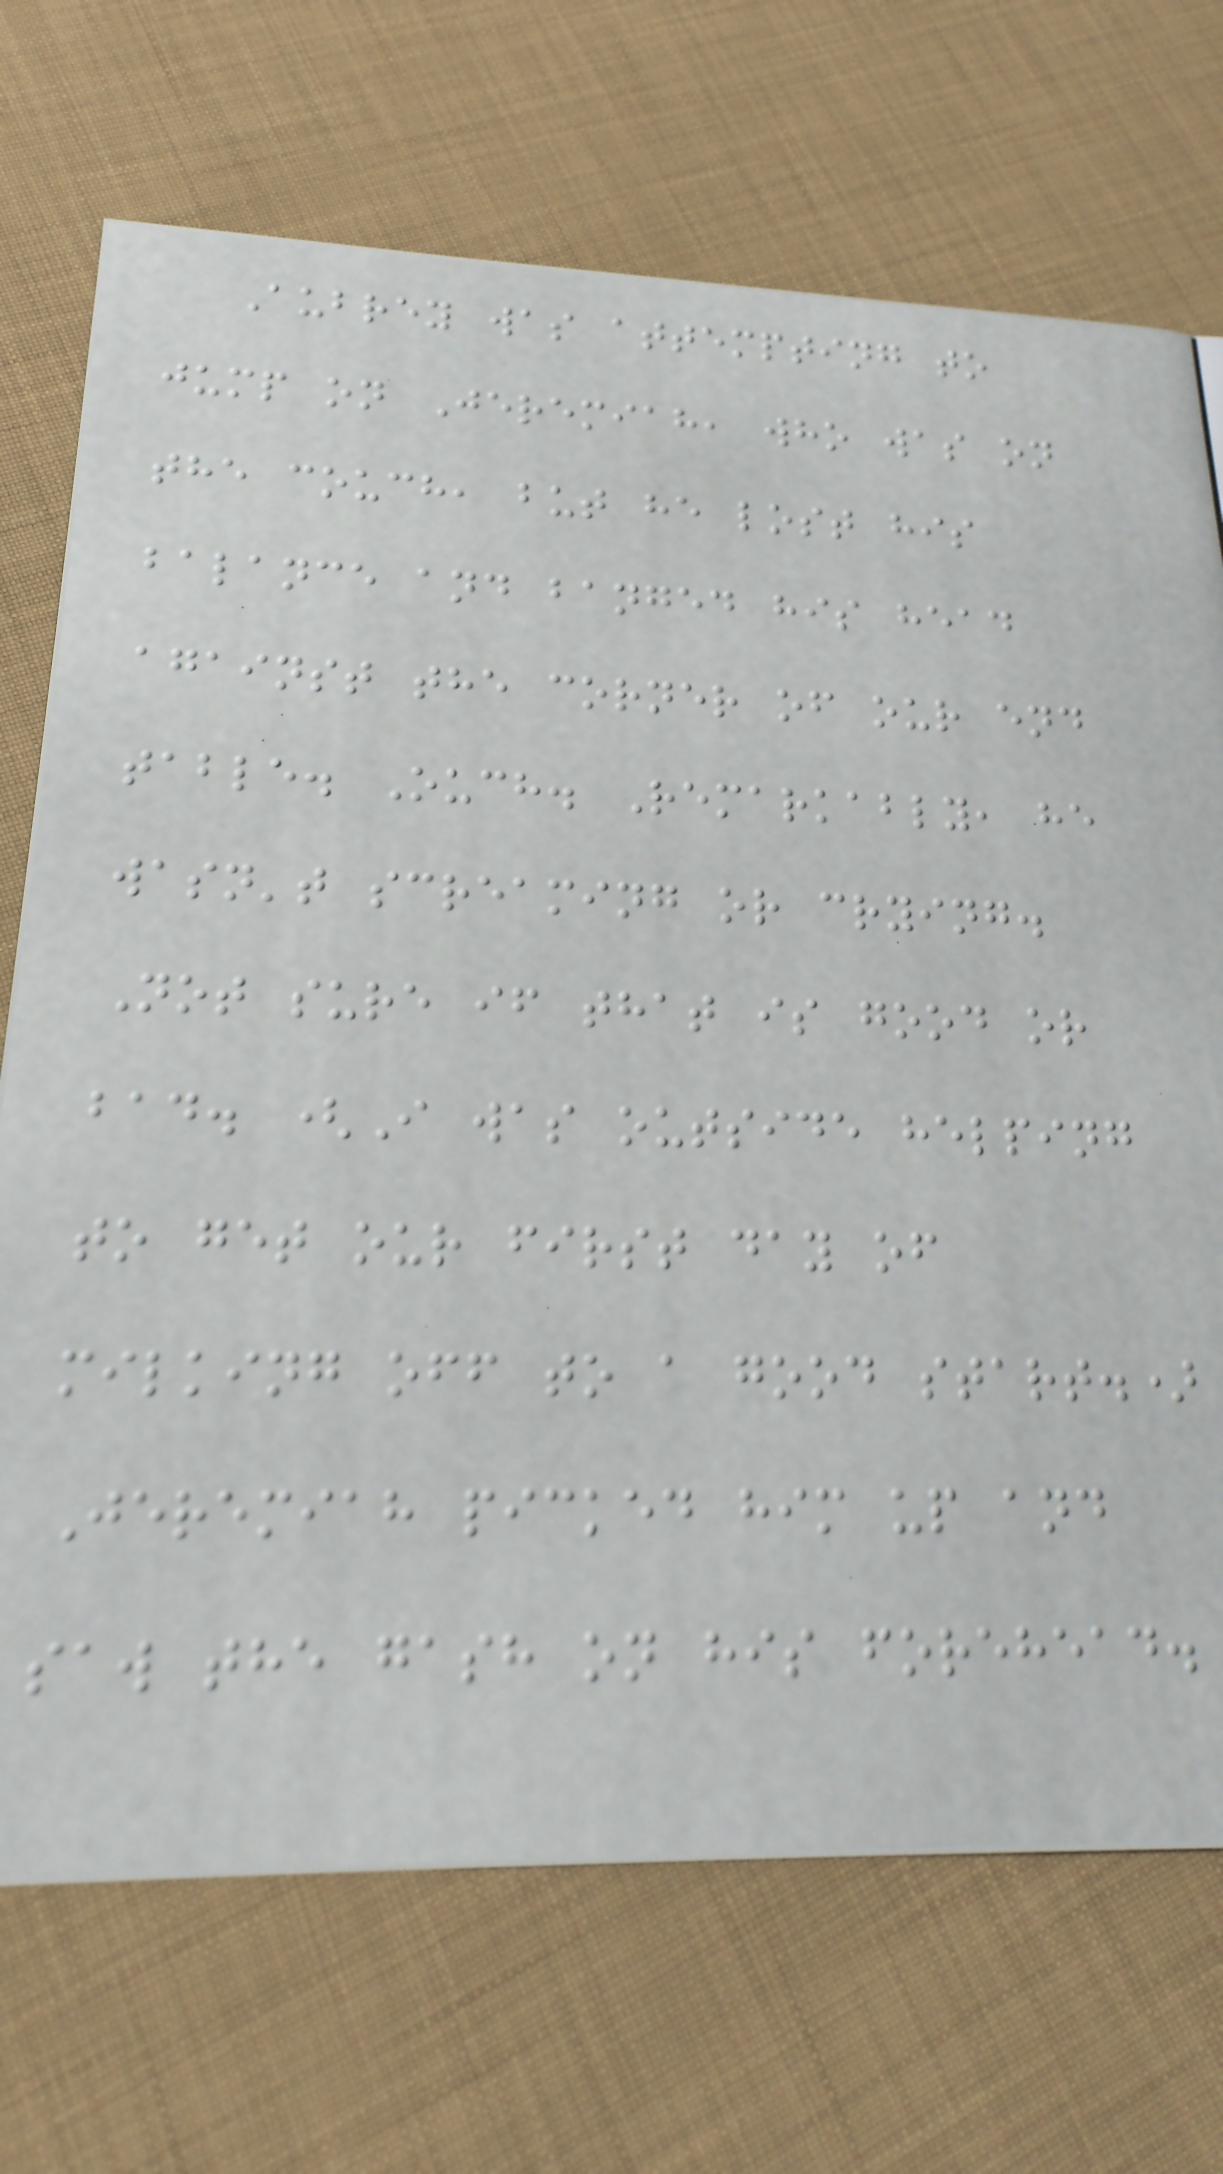Aubrey was attempting to
jump on Jeremiah, who was on
the couch, but he lost his
balance and banged his head
against the corner of our end
table. Ouch. Remarkably, he
wasn't screaming or crying.
Not sure if that is good or
bad. (I was outside helping
to get our first day of
milking off to a good start.)
Jeremiah picked him up and
saw the gash on his forehead.
